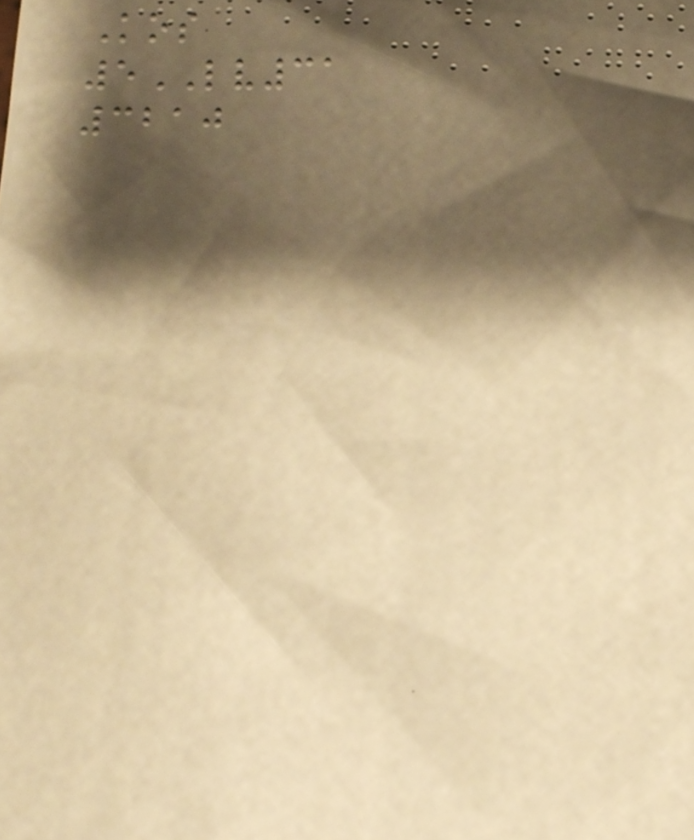Kos
5LV31
3210
